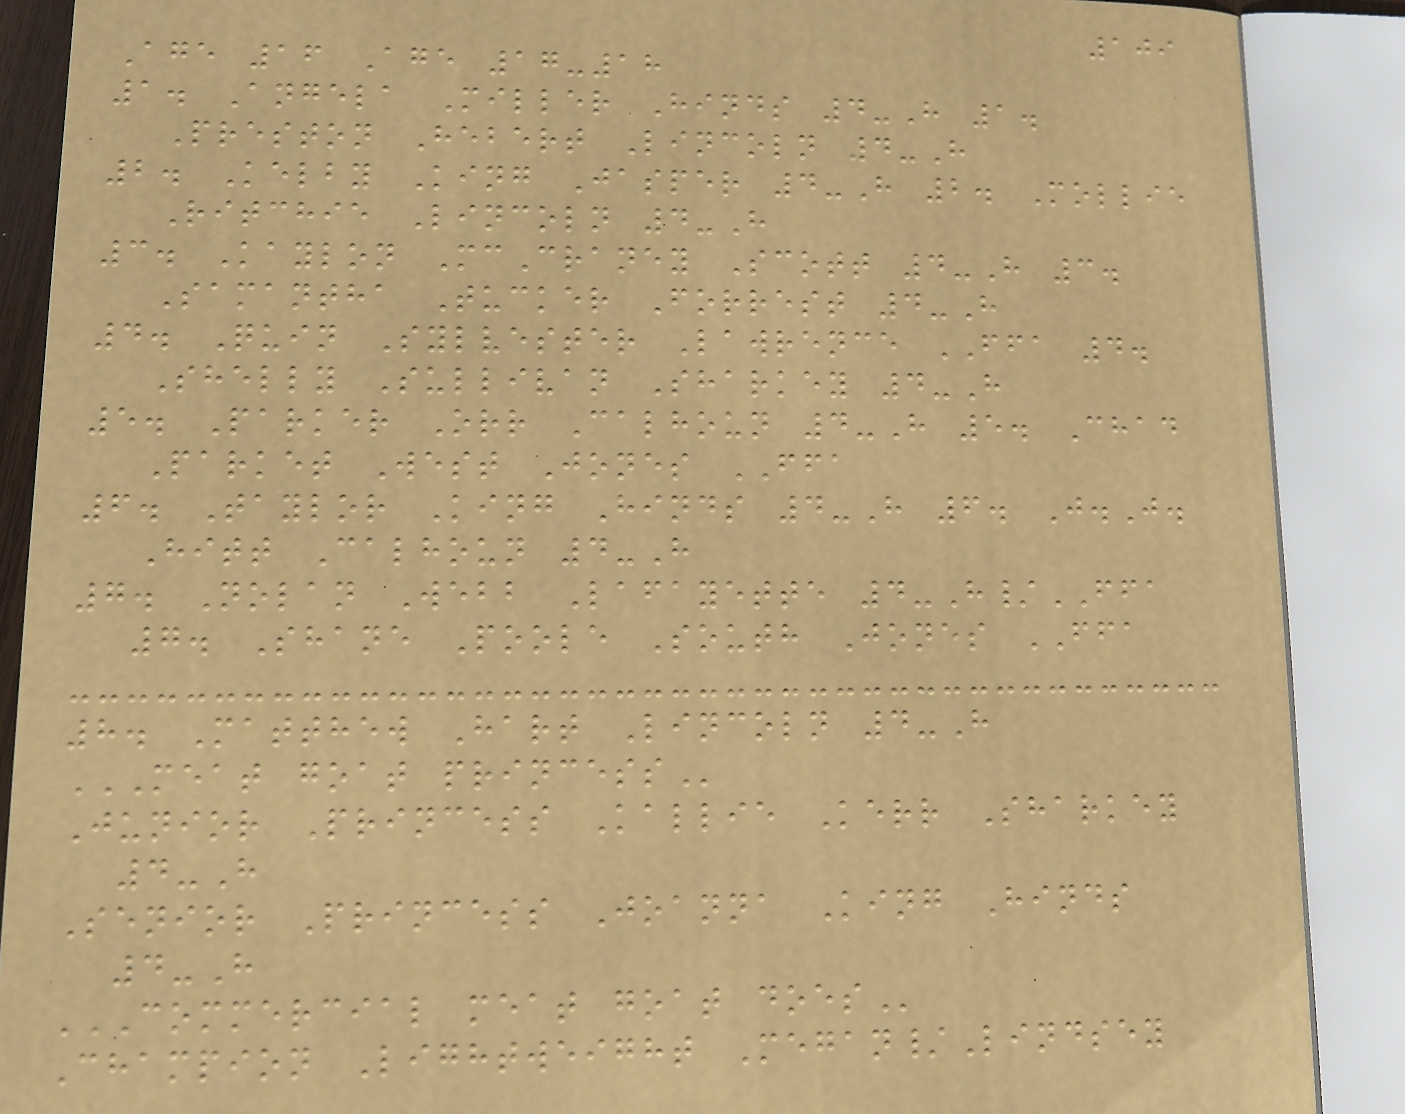109
Age 16 Age 17-18
1. Angela Miller Hinds 4-H 1.
Preston Hebert Lincoln 4-H
2. Kelby King Jasper 4-H 2. Mollie
Ritchie Lincoln 4-H
3. Kaylon McCraney Scott 4-H 3.
Samantha Tucker Forrest 4-H
4. Quin Sylvester Lawrence FFA 4.
Shelly Sullivan Sharkey 4-H
5. Parker Orr Calhoun 4-H 5. Chad
Parket West Jones FFA
6. Taylor King Hinds 4-H 6. J.J.
Hitt Calhoun 4-H
7. Nolan Webb Lafayette 4-H/FFA
7. Shane Poole South Jones FFA
8. Matthew Hart Lincoln 4-H
MEAT GOAT PRINCESS
Junior Princess Kallie Kerr Sharkey
4-H
Senior Princess Joanna King Hinds
4-H
COMMERCIAL MEAT GOAT DOES
Champion Lightweight Megan/Lindsey
